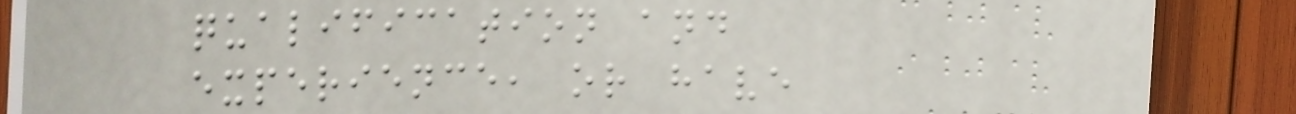qualification and
experience, or have
